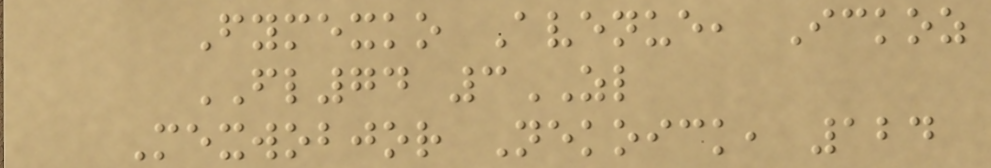Fymexko Avenue, Ickoz
FL74 3ZL
Mexwobjor Nekoick, 124
